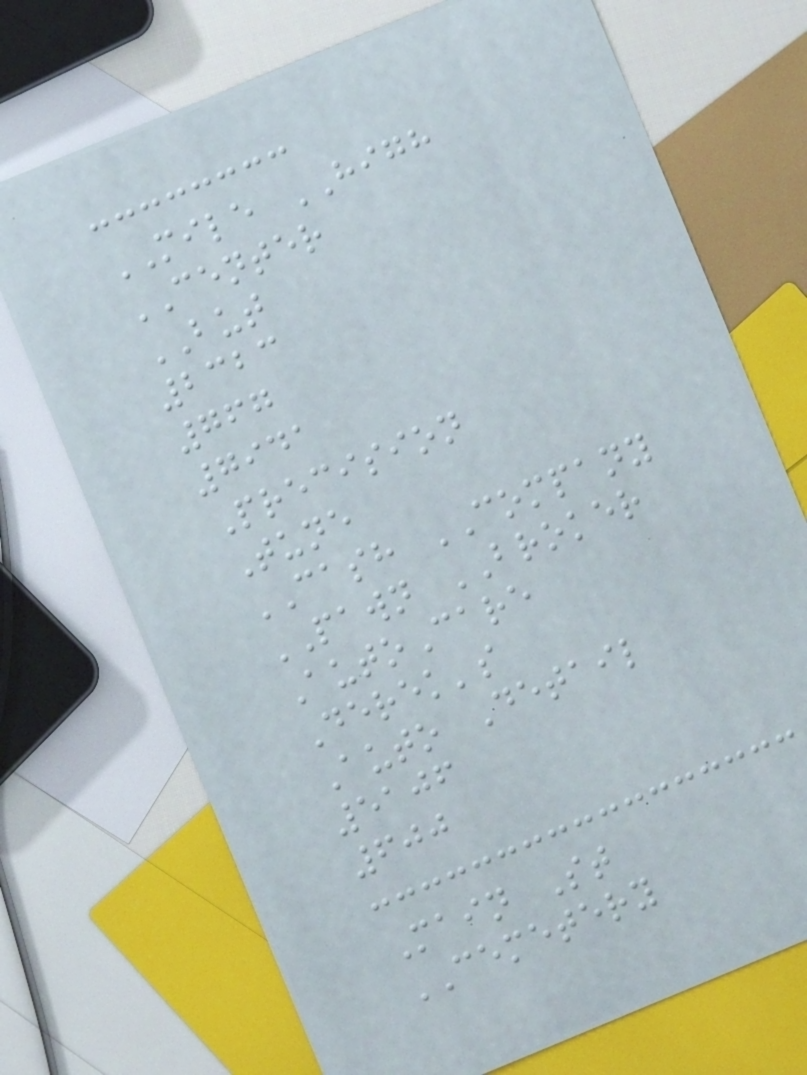MILE HIGH
CENTER
BUT
2323
767
7941
Precision
Tune
CASH COMPANY
PAWN BROKER
AutoCare
Derek's
Auto Detail
5106
600
Main St
CEMETERY
